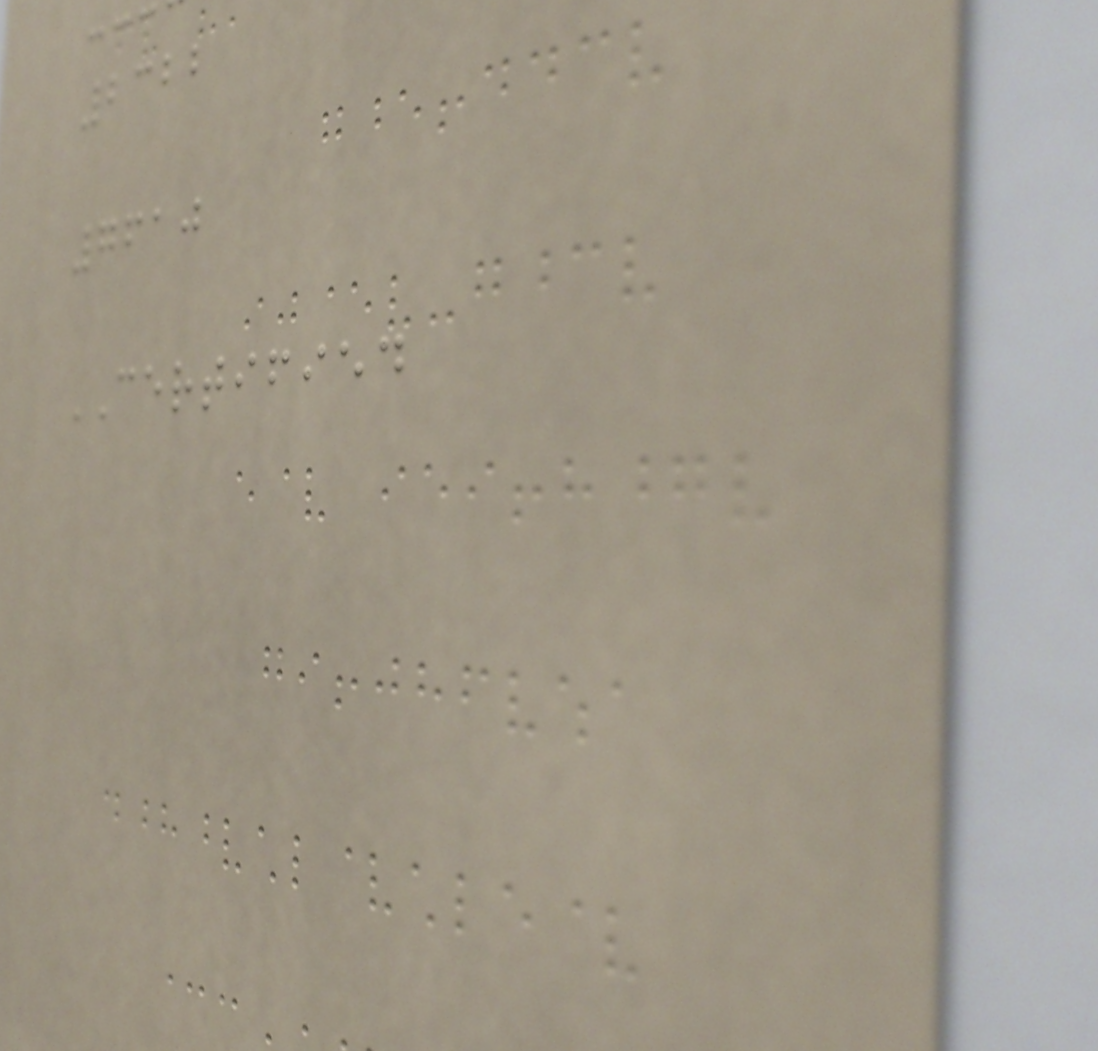2322
7610
CERTIFIED
